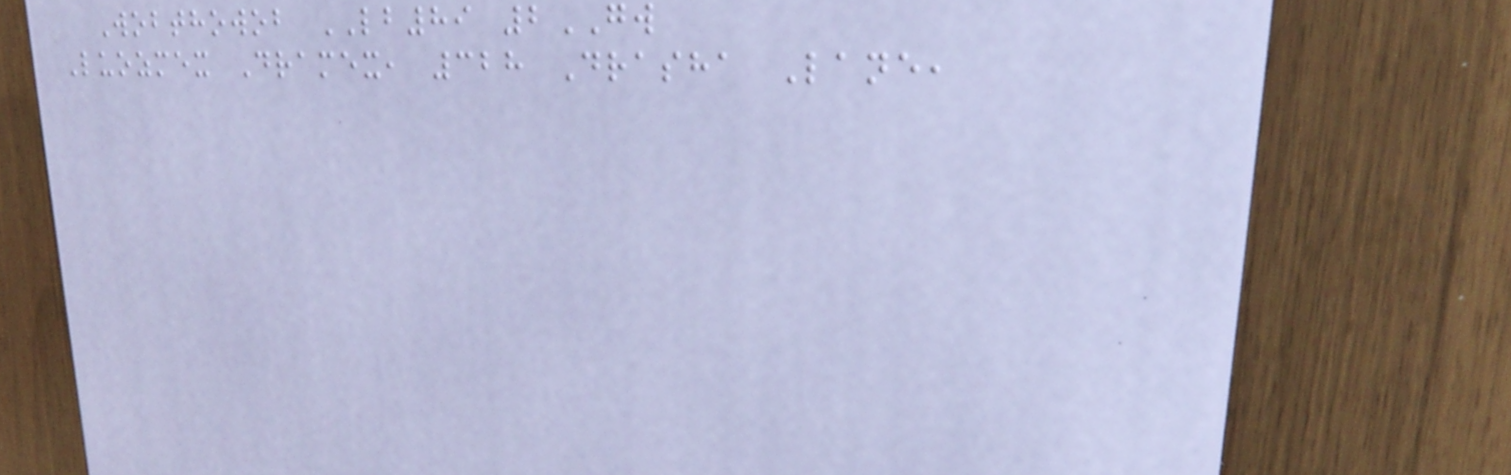Wobthowob LB89 2GW
Luozmex Dramex, 328 Drasha Lane,
